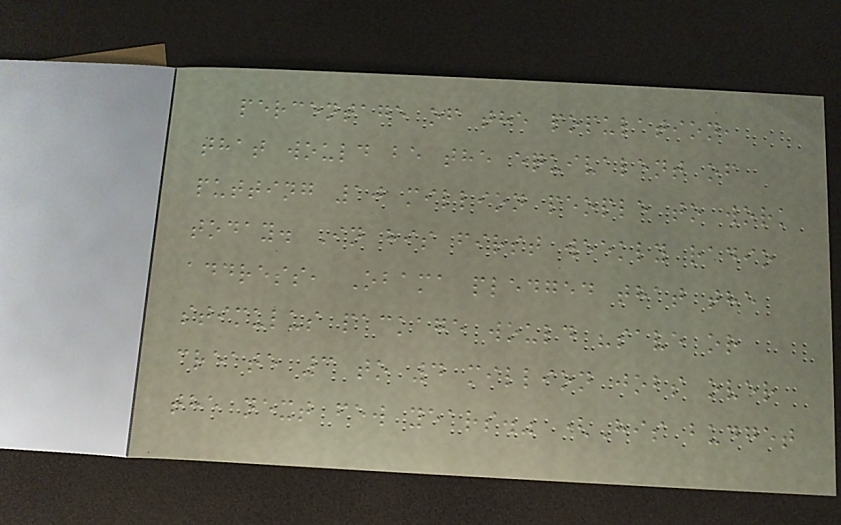percentage of the population,
that would be the equivalent of
putting 10 million people to work
today. In his first weekly radio
address, Obama pledged that the
stimulus package would "save or
create 3 to 4 million jobs over
the next few years." (His budget
